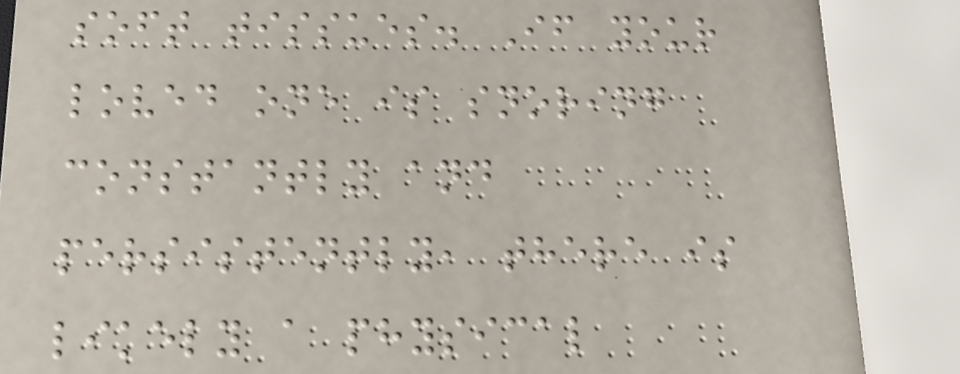soft tissues. If your
loved one is snoring
constantly and
persistently, there is
likely a physical
